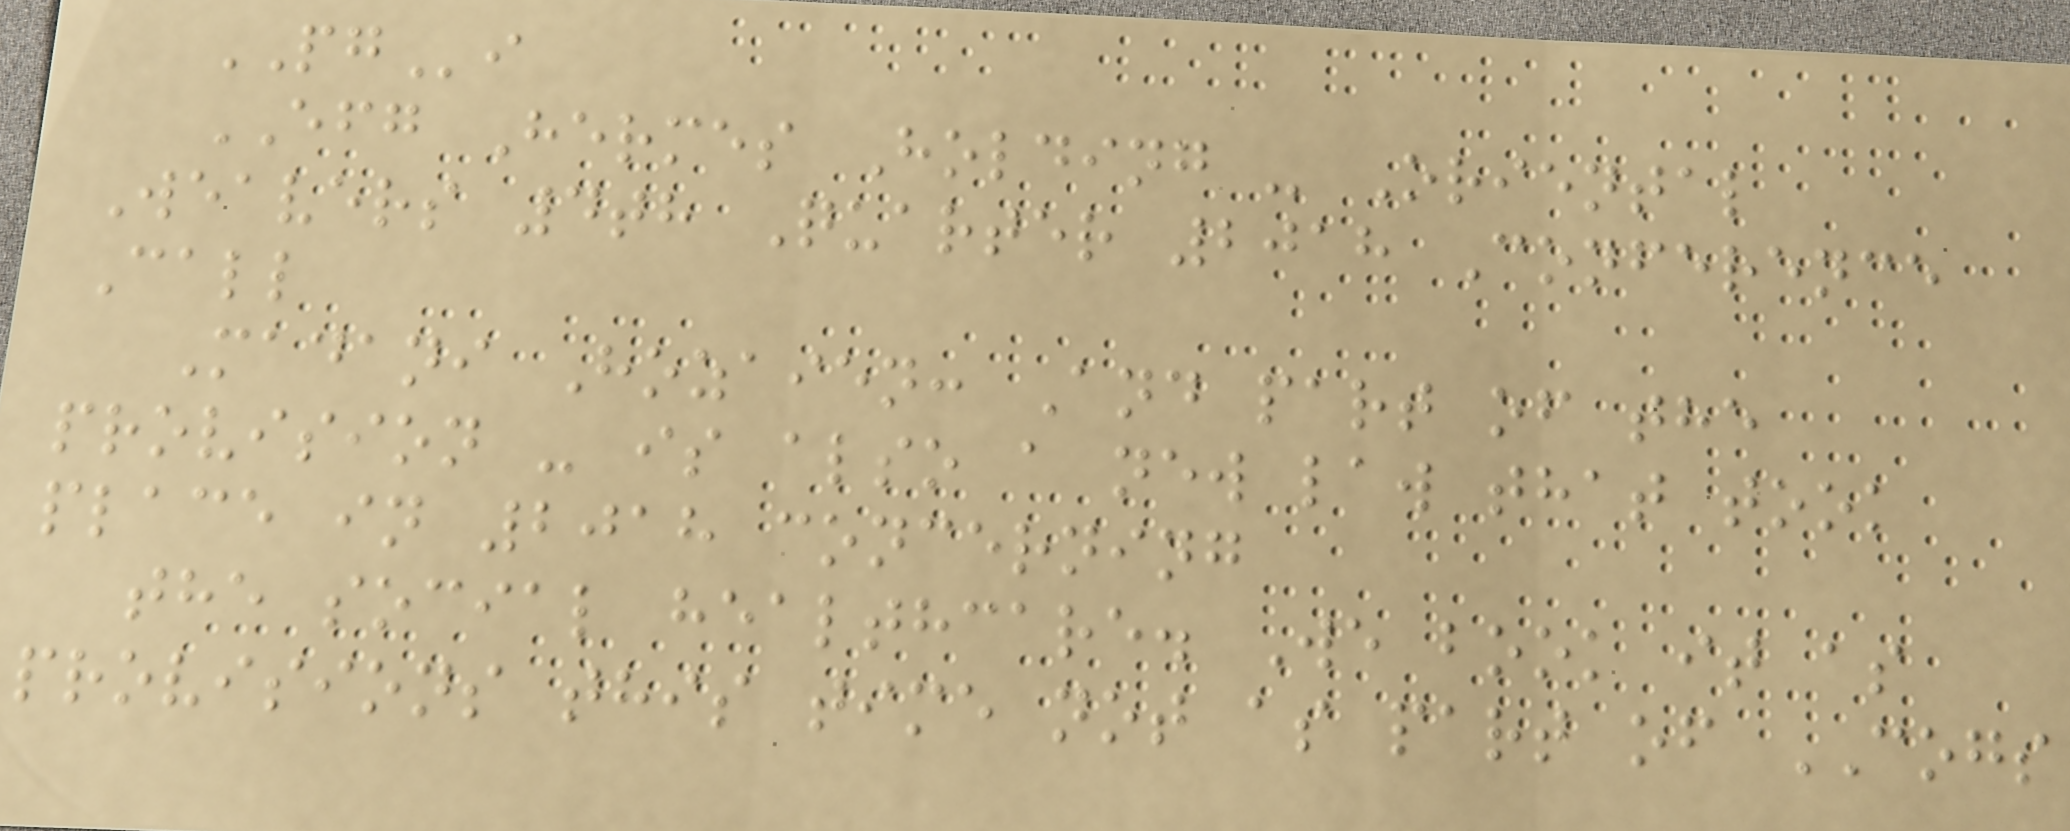PGi
EFG Hermes Holding - Oriental
Weavers 4th Quarter 2018 Conference
Call
Madani Hozaien: And part of the
provision - is also a new law that took
place in 2018 concerning
the social healthcare. We book it as
provisions this time not as part of COGS
